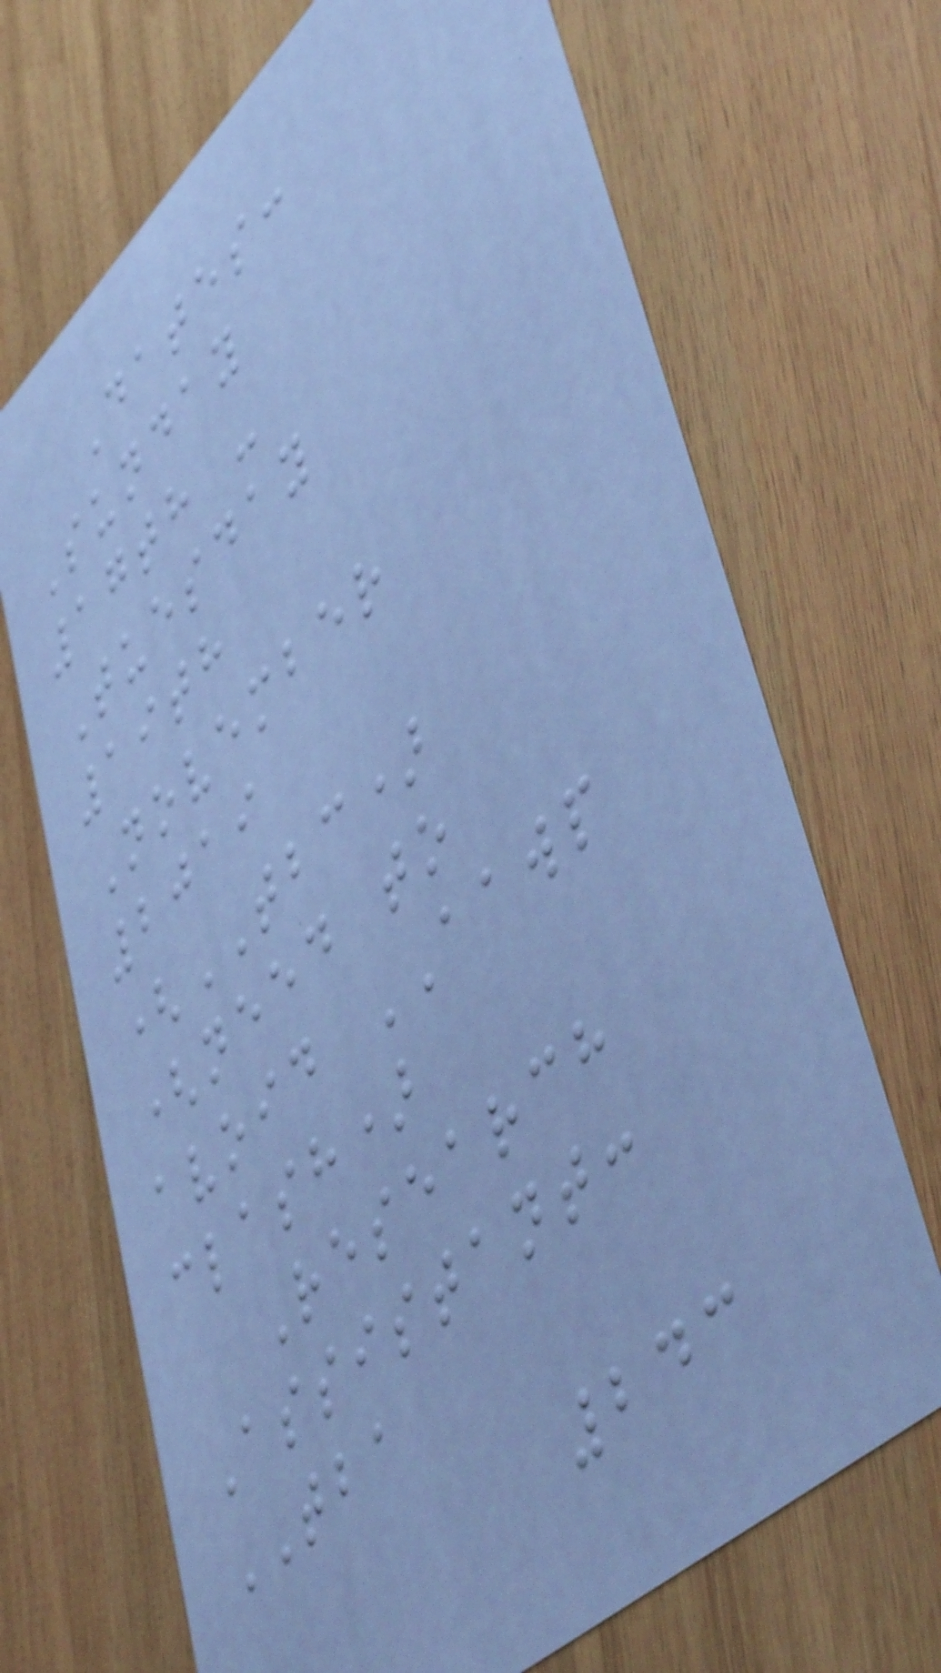Dates:
Sunday
17th -
Tuesday
19th
November
2019
(TBC)
(need to
avoid AAWP
clash)
Research
Assistant:
TBA
243
